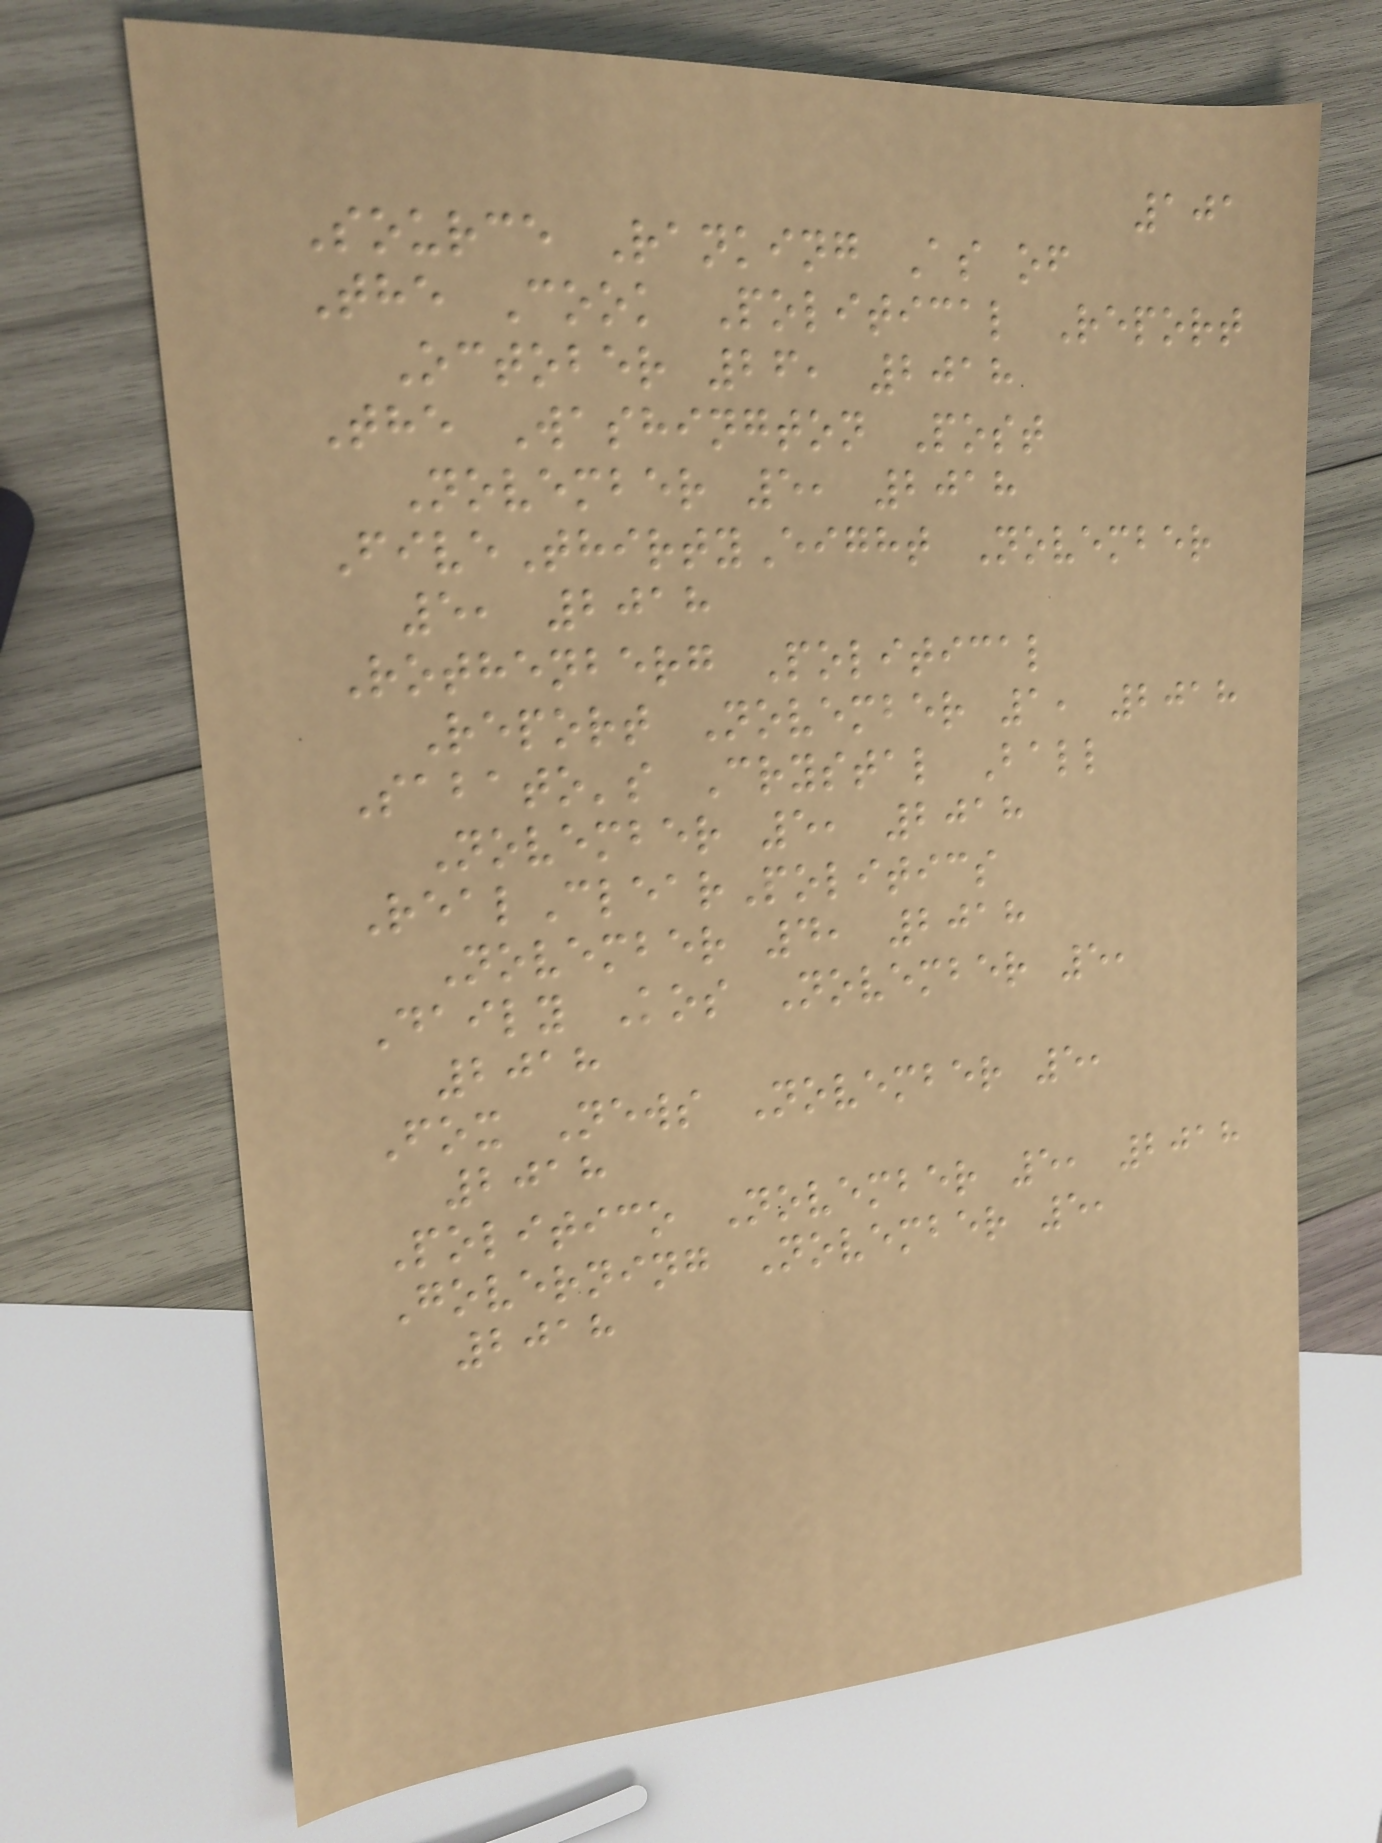101
Source Ranking As of
The Cook Political Report
October 26, 2018
The Washington Post
November 5, 2018
FiveThirtyEight November
5, 2018
Rothenberg Political
Report November 1, 2018
Sabato's Crystal Ball
November 5, 2018
RealClearPolitics
November 4, 2018
Daily Kos November 5,
2018
Fox News November 5,
2018
Politico November 5, 2018
Governing November 5,
2018
